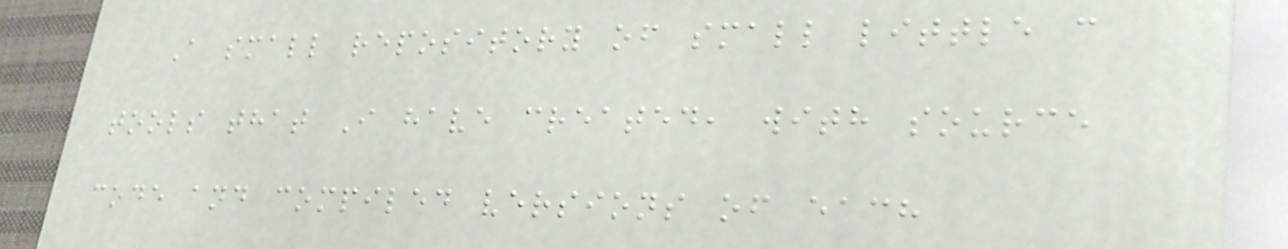A small repository of small little c
tools that I have created, with source
code and compiled versions of each
